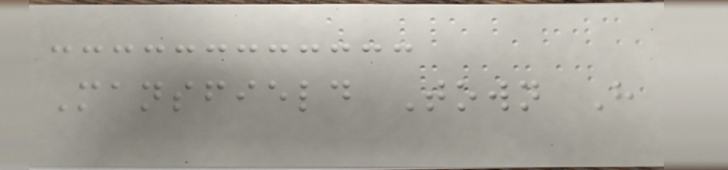Mansfield Town H
